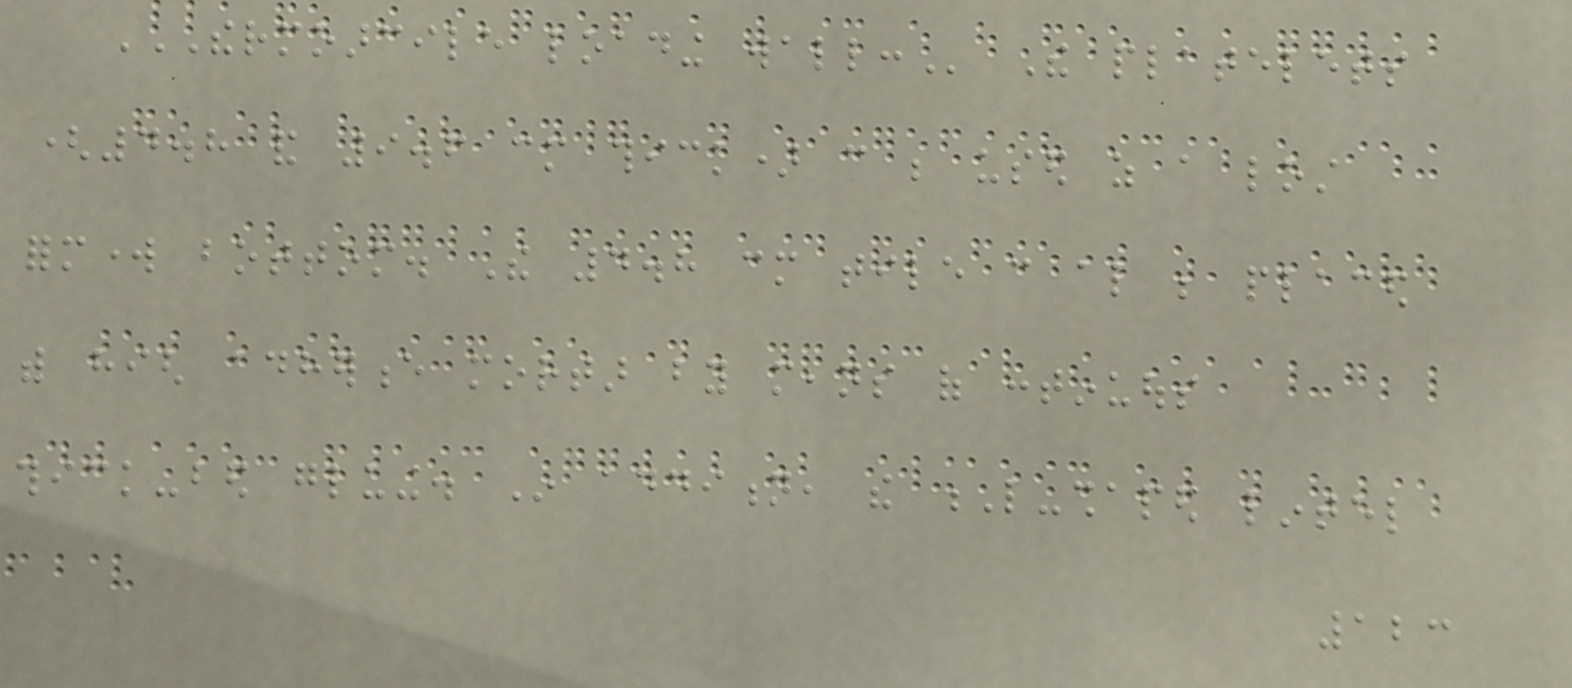THERMOARCILE LOADING WALL: The platelets
(4.8 and 9.6 cm thick) can be used as a lost
formwork bottom. The 4.8 cm tile can also be placed
with high adherence mortar by means of continuous
thick-bed gluing. In addition, the L-shaped lintel
123
